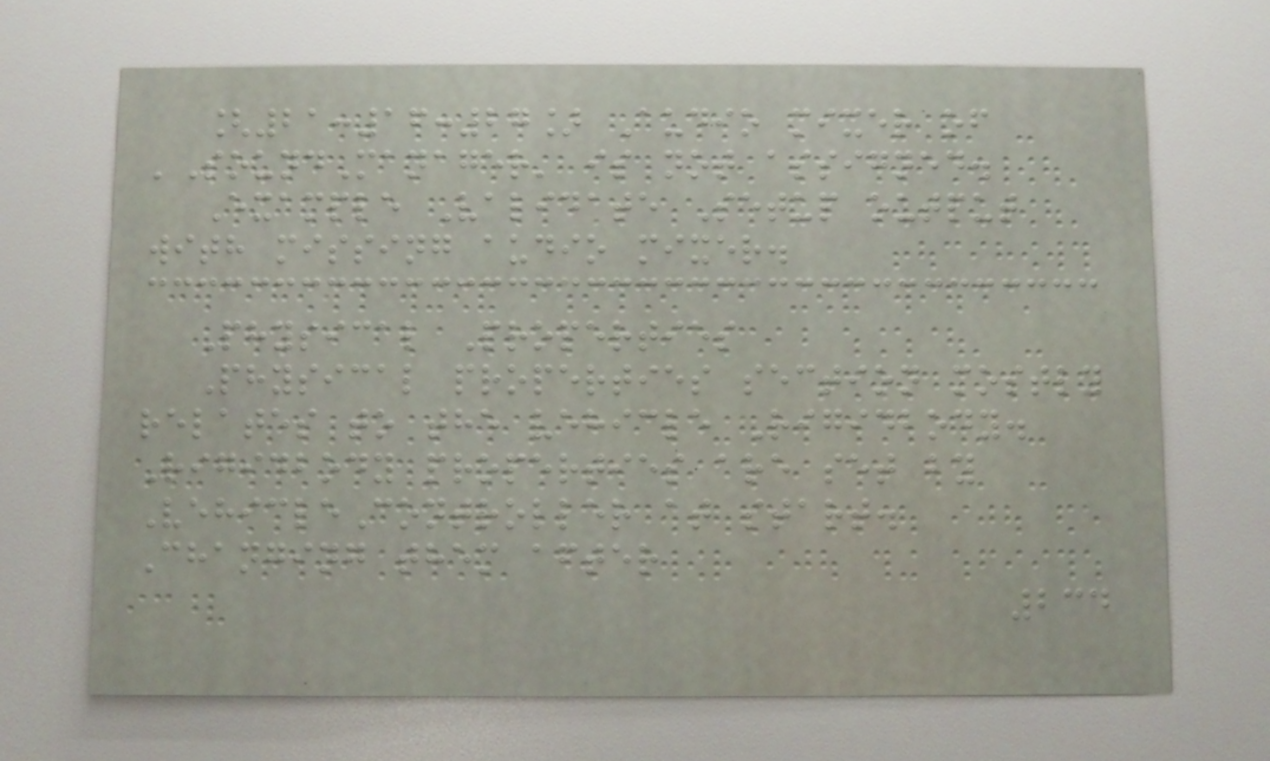[21:16:27] Audio mixer of
'SoundManager' is not assigned.
Example Validate Setup output
with missing audio mixer.
Physical Properties
Physical properties section mostly
relates to the vehicle Rigidbody.
Rigidbody properties are set by
VehicleController at start.
Changing them after
234
